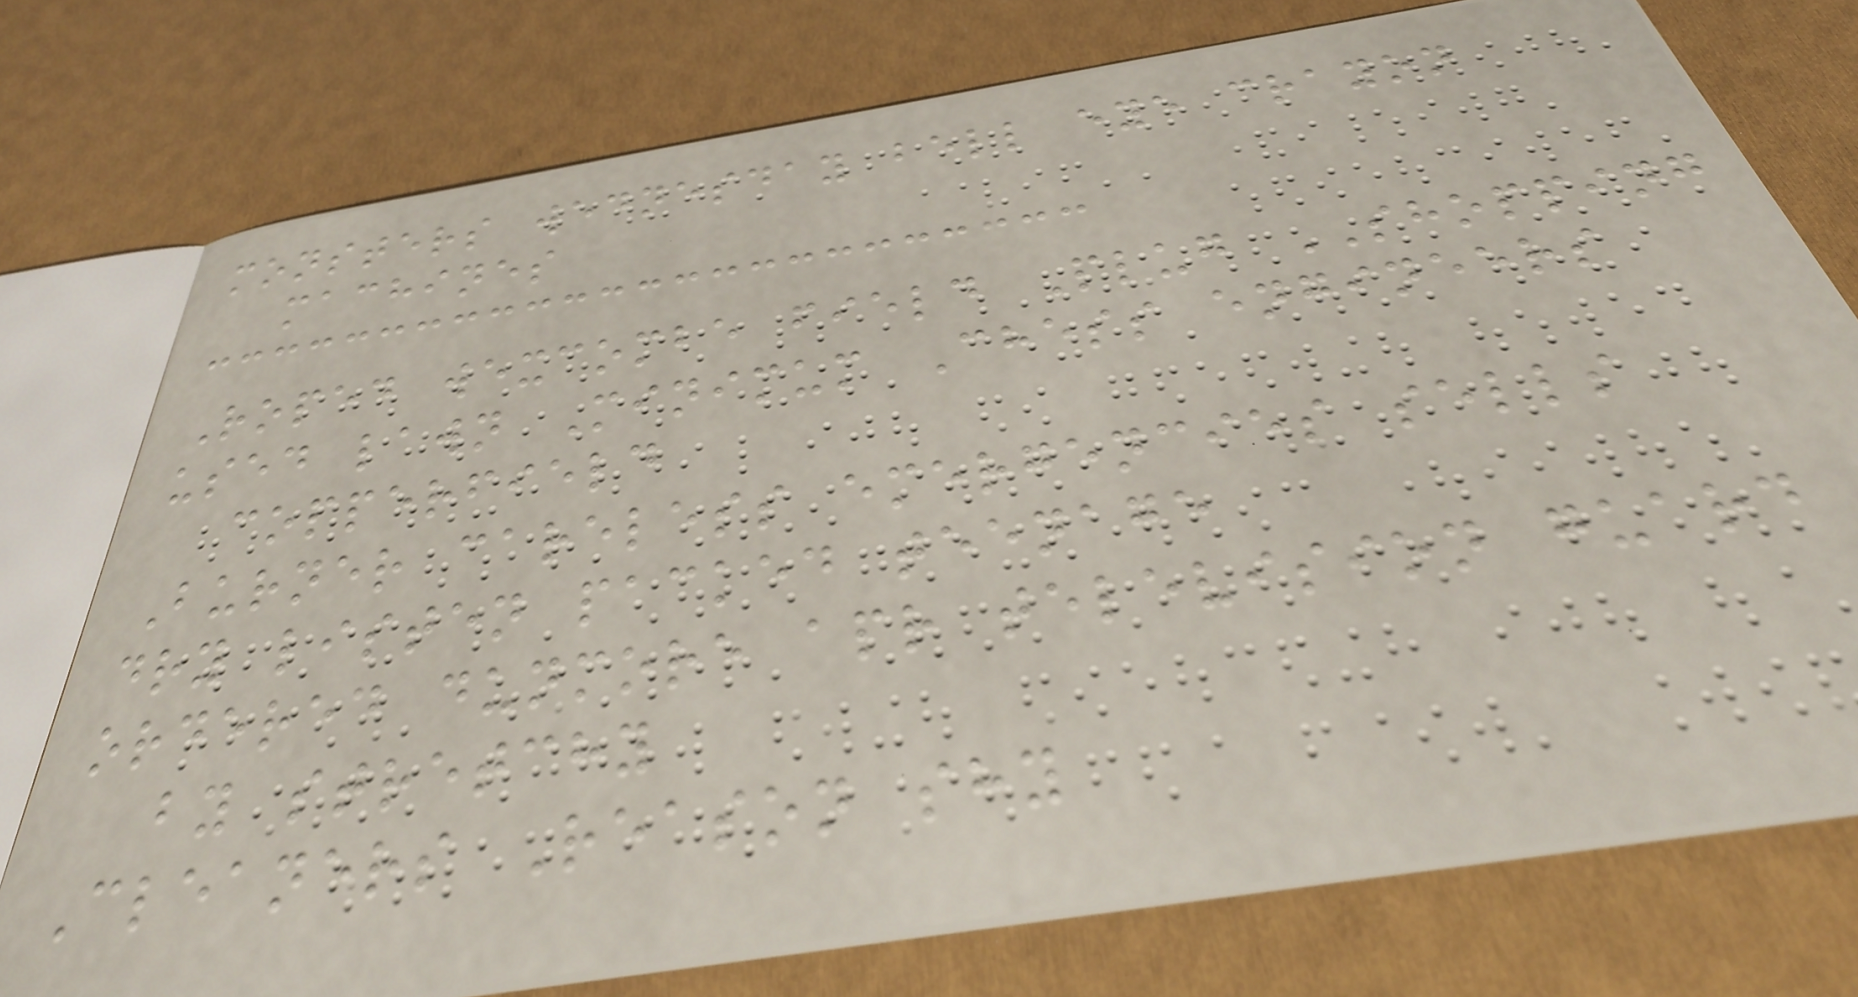monsters wednesday bell eye crayon
machines
Roped wexcombe field Plug SHOPPING
used lawn Minimum Chess engineers
copperfield
Burner careless emergencies sells
dry listen packed teenage
ordered dunmore apr television guard
by stretchy
Cleaners Reason shy
